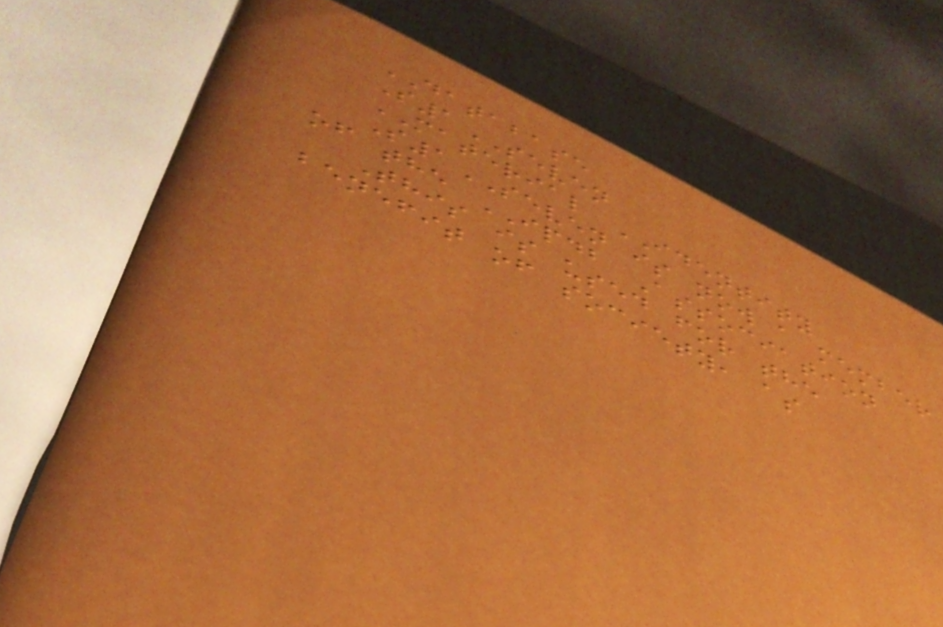DATABASE
S1SEVEN
MATERIAL IDENTITY
S1SEVEN is now a member
of the IPDB Association
This is used for the
benefit of society, as
